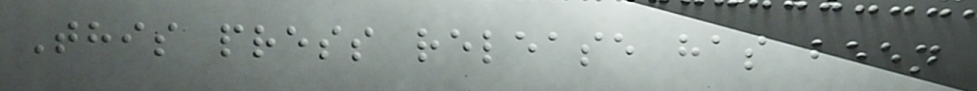This press release has been
